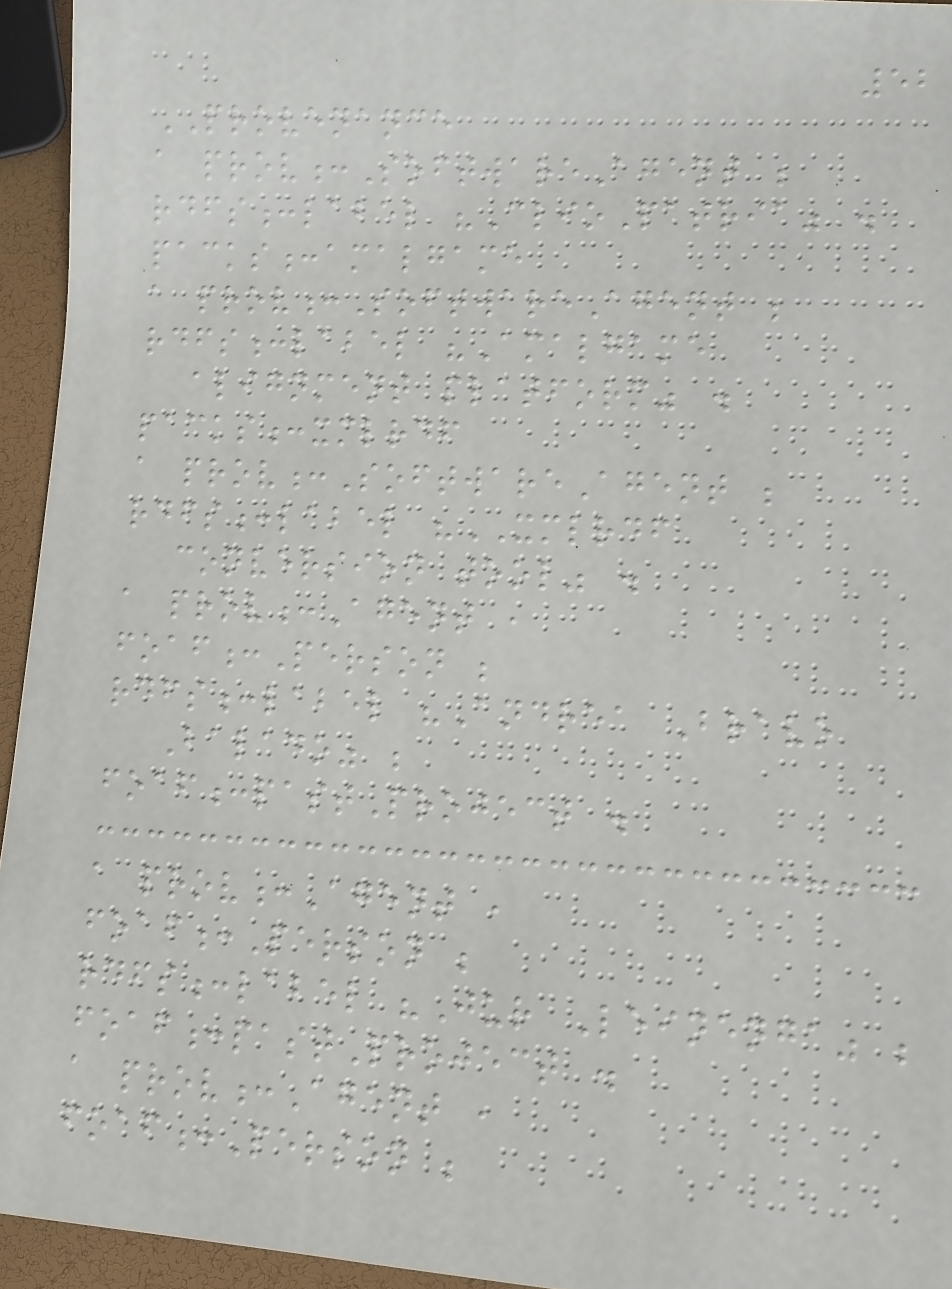52
PROVENANCE
a prov:SoftwareAgent ;
rdfs:label "ClioPatria" .
packs:amalgame
a prov:SoftwareAgent ;
rdfs:label "Amalgame
alignment platform" .
packs:xmlrdf
a prov:SoftwareAgent ;
rdfs:label "XMLRDF
conversion tool" .
a prov:Agent ,
foaf:Person ;
rdfs:label "Andrea Bravo
Balado" ;
foaf:pastProject .
a prov:Agent ,
foaf:Person ;
rdfs:label "Jur Leinenga" ;
foaf:pastProject .
a prov:Agent ,
foaf:Person ;
